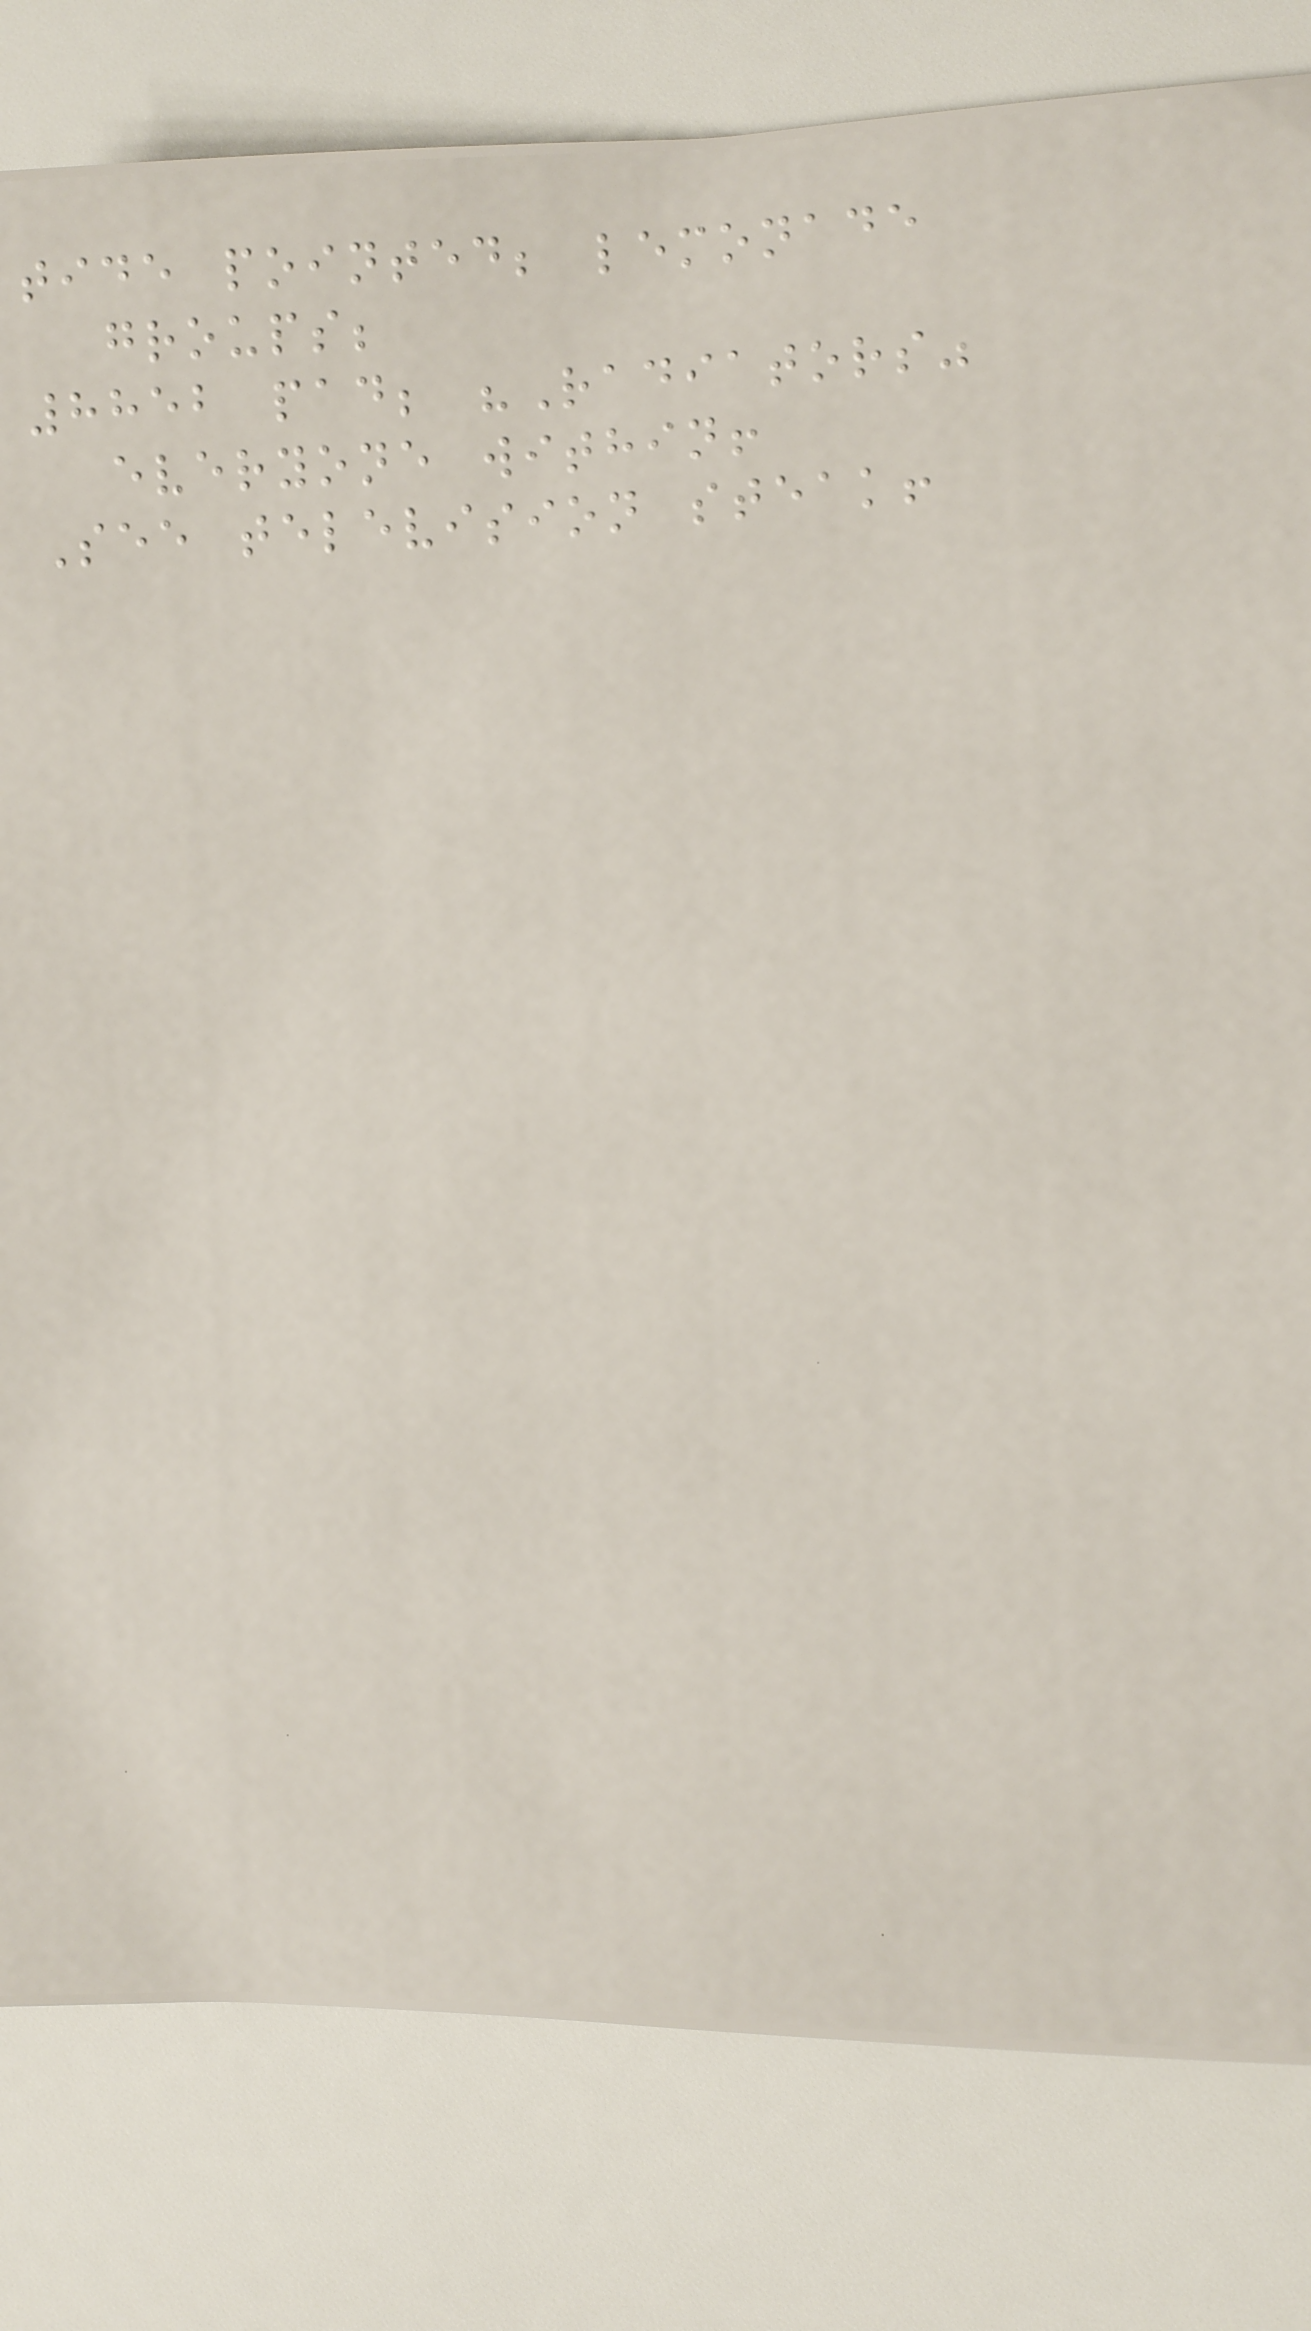tide pointed; lemonade
groups;
8852 pad; "Radiators"
everyone within!
See television steak!
